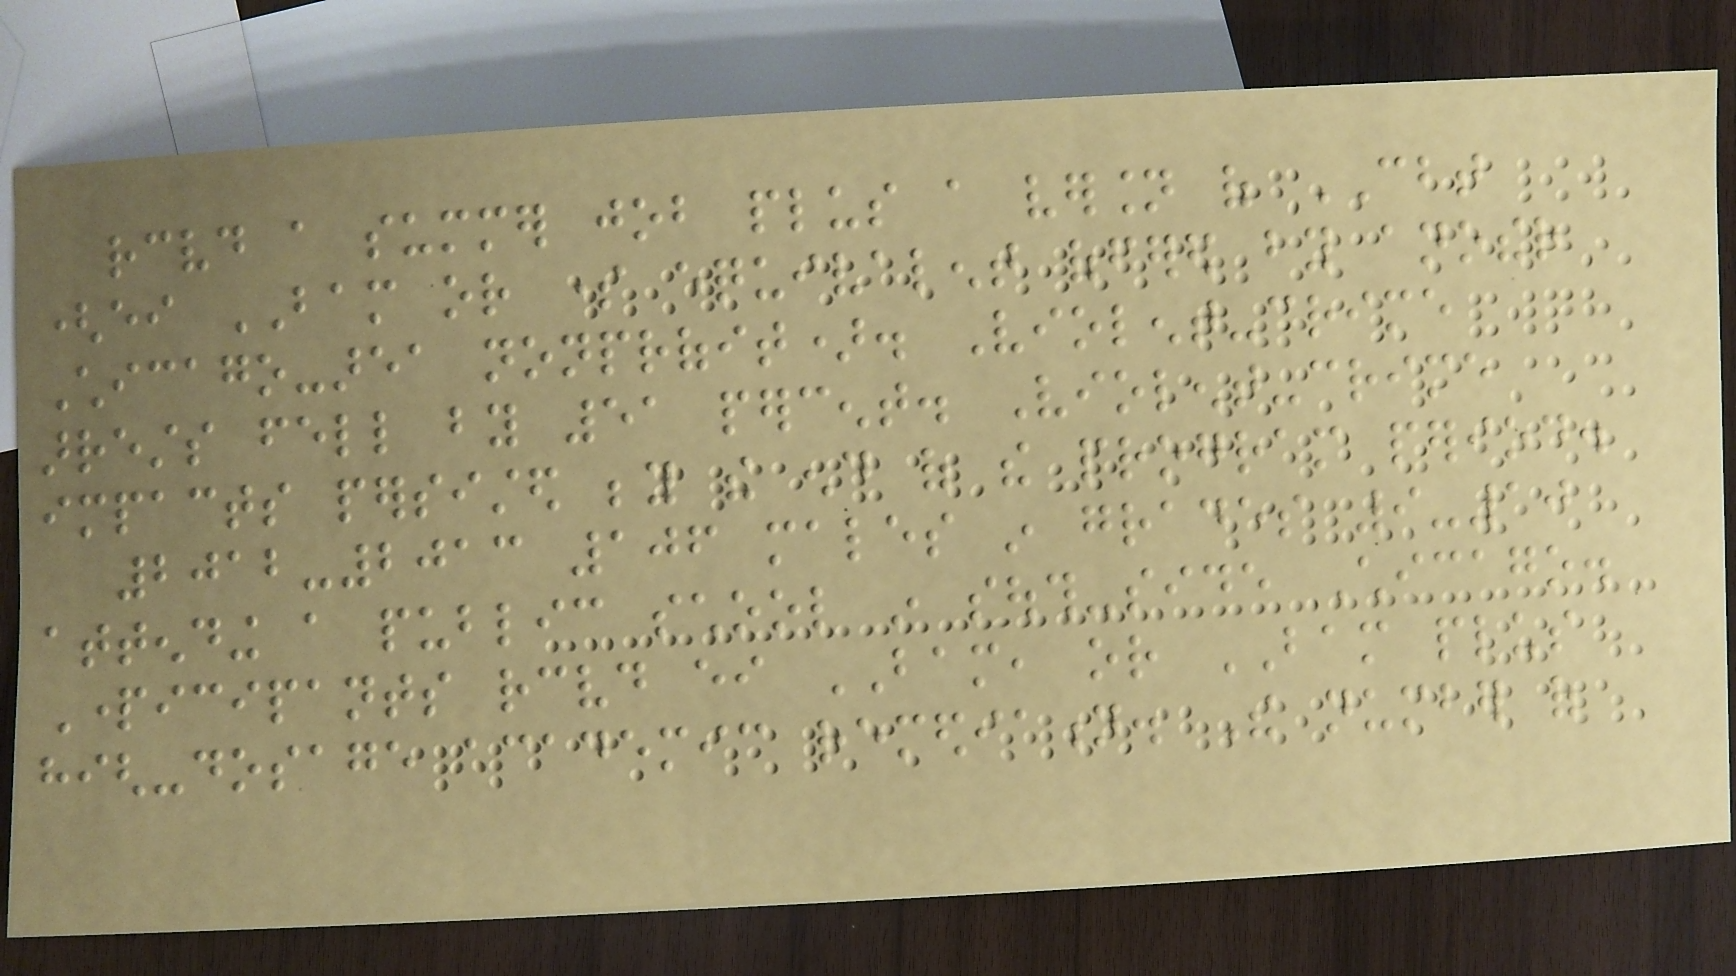received a summer job plus a version of CBT
(either BAM or some equivalent offered by another
Chicago-area nonprofit). Violent-crime
arrests fell by 51 percent. Violent-crime
impacts persisted beyond the end of the program period.
2012-2013 106 males in grades 9-10
attending a public school in south-side Chicago.
Participants received either BAM, or BAM plus
high-dosage academic remediation. The number of
